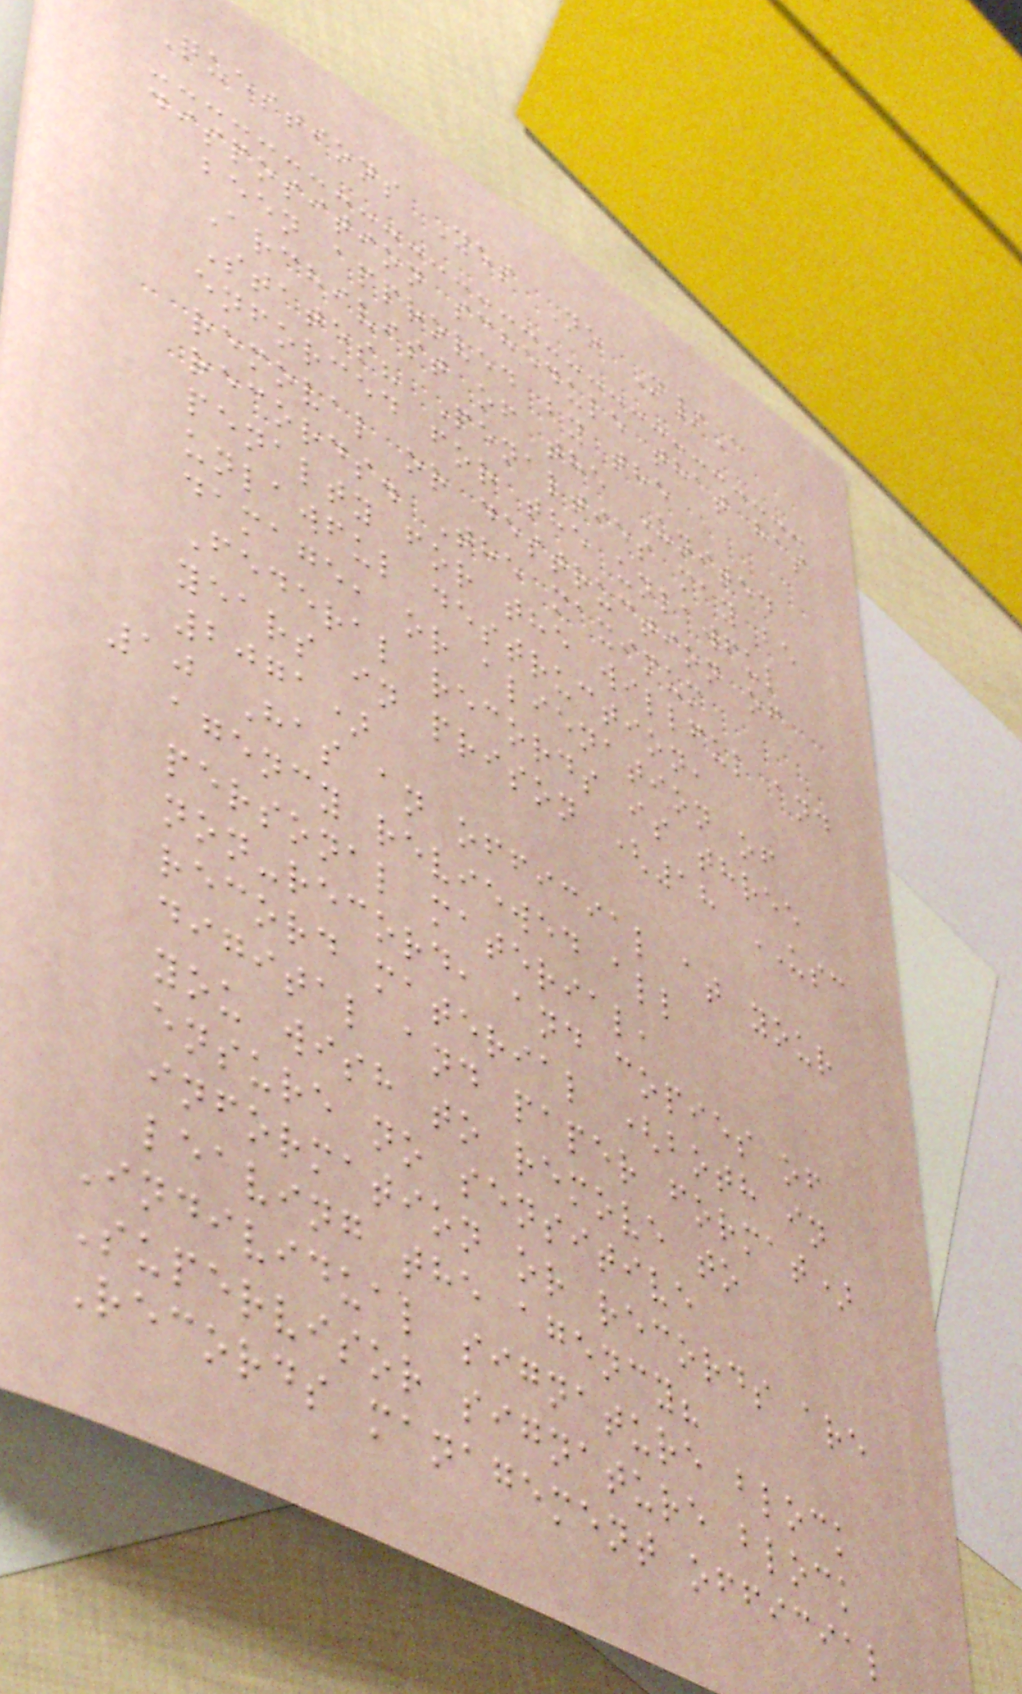Questions Yes No N/A
disposition schedule that has
been approved by the
Archivist of the United
States? Penalties may be
enforced for the unlawful
removal or destruction of
records. The maximum
penalty for the willful and
unlawful destruction,
damage, or alienation of
Federal records is three
years in prison (18 USC
2071)
10 Has an official at your
agency reviewed all
personal material,
non-record, and copies of
record material (both in
digital and paper format)
you wish to remove to
ensure no sensitive
information or records are
leaving the agency?
Individual signature block
Supervisor signature block
Records management official
